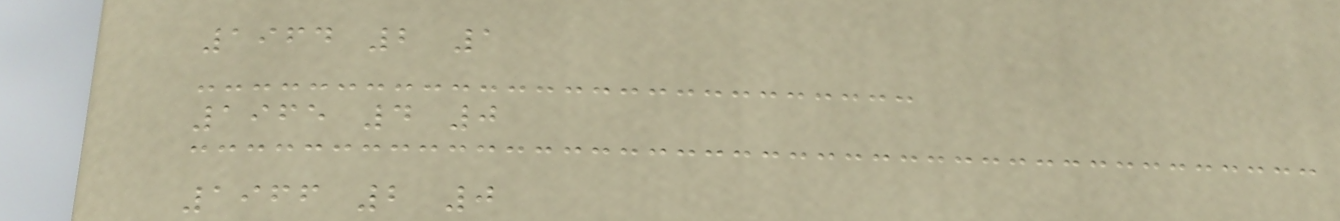1964 2 1
1965 4 0
1966 2 0
